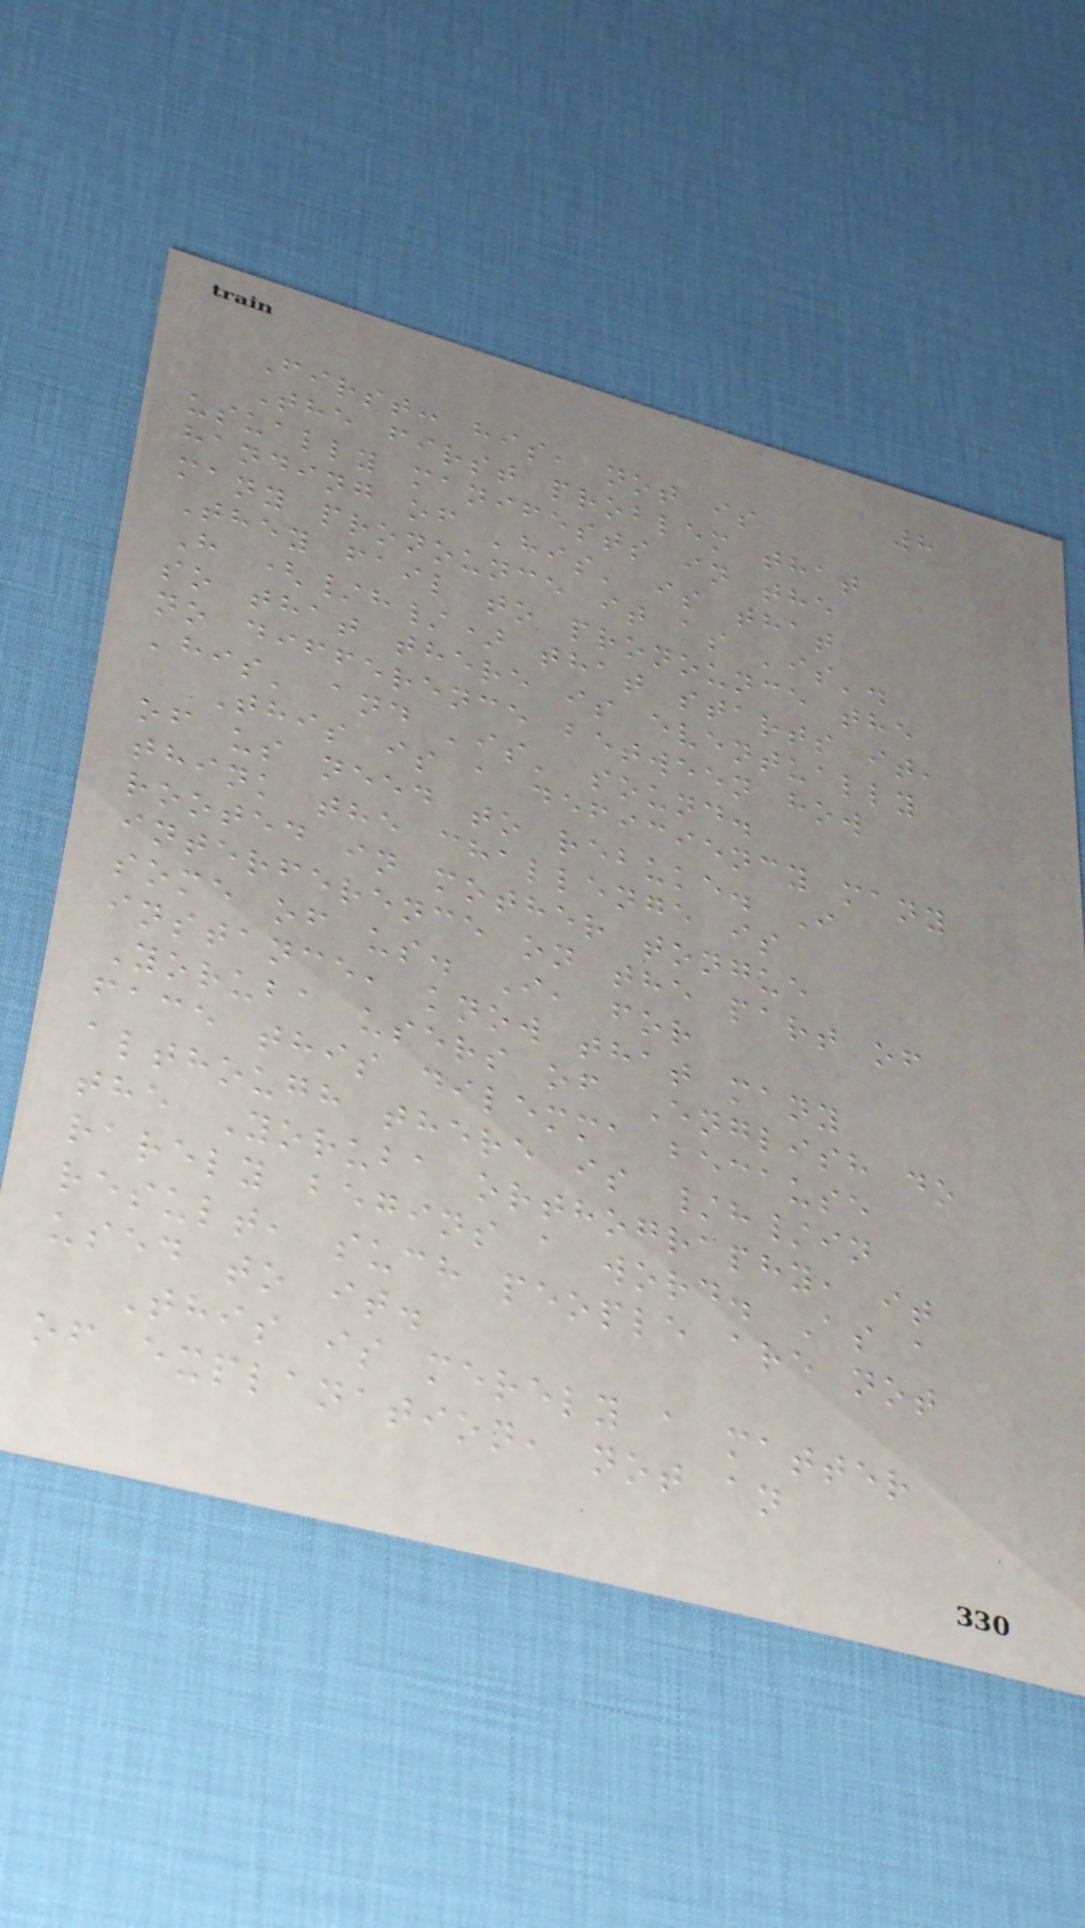8
First: his, not is
The first problem that
usually manifests in the
handing of 'his' is that
many pronounce it as 'is'.
They fail to pronounce the
H (/h/) that starts it,
so that there is eventually
no difference between how
'his' and 'is' sound.
This is a deficiency many
of us need to rebuke. I
think the challenge is
rooted in mother tongue
interference on the part of
some of us. I, for
instance, know that many
Yoruba users of English do
face this dilemma because
although there is /h/in
the Yoruba orthography, it
rarely begins a word. As a
result, such people are not
used to it.
This is merely a matter
of explanation, not an
